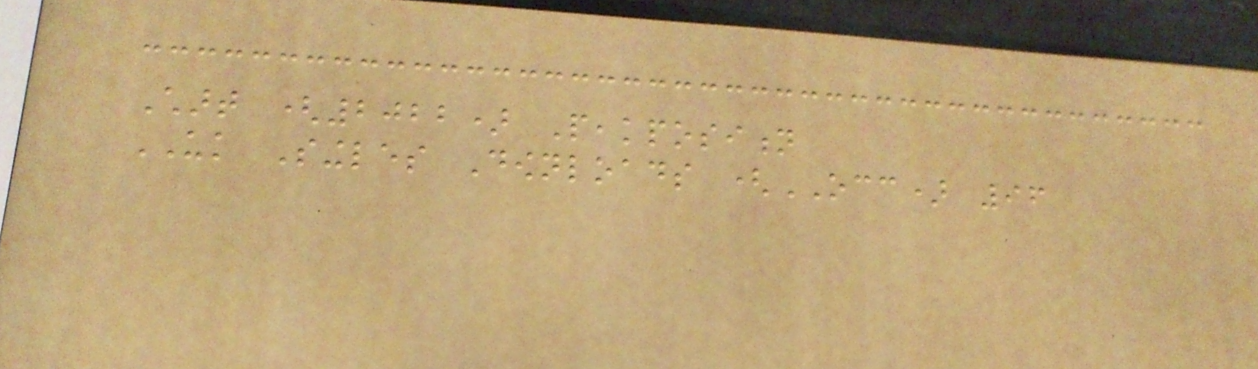Chart (2022) Peakposition
UK Singles Downloads (OCC) 96
